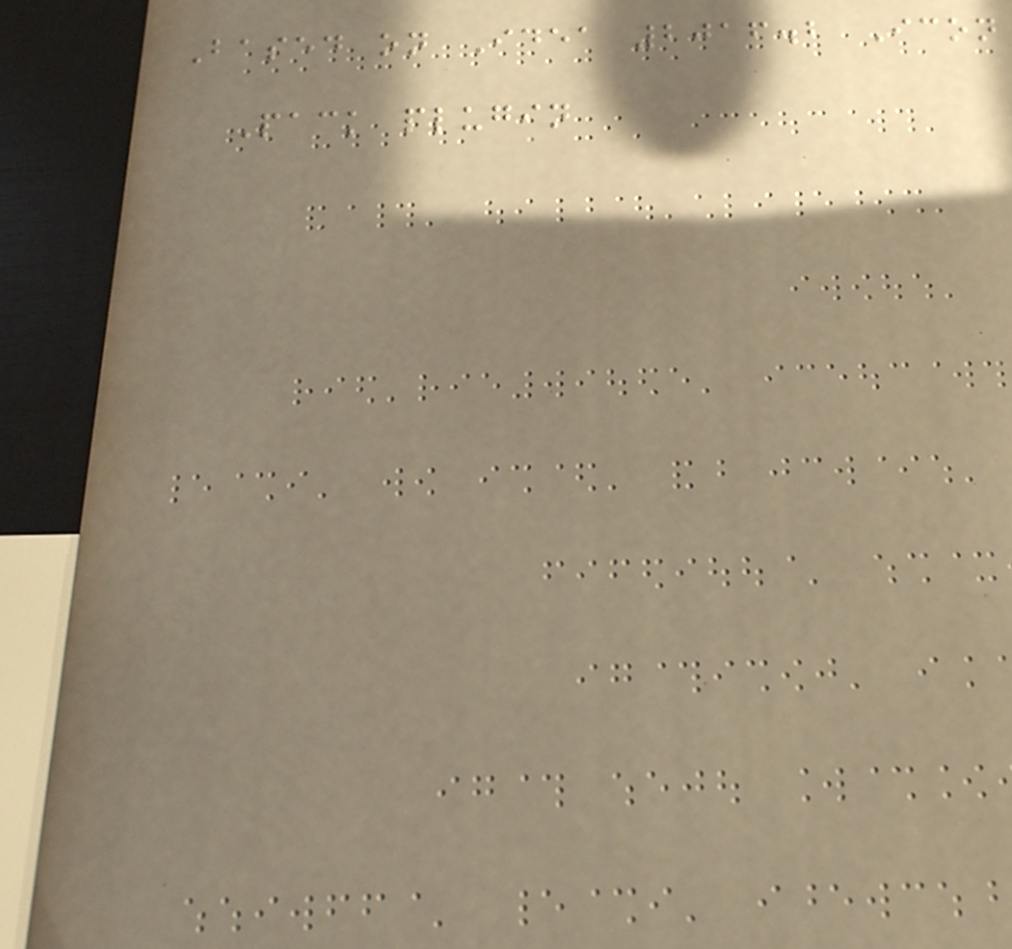Based on Idea 2016.2 Icon
Pack plugin
